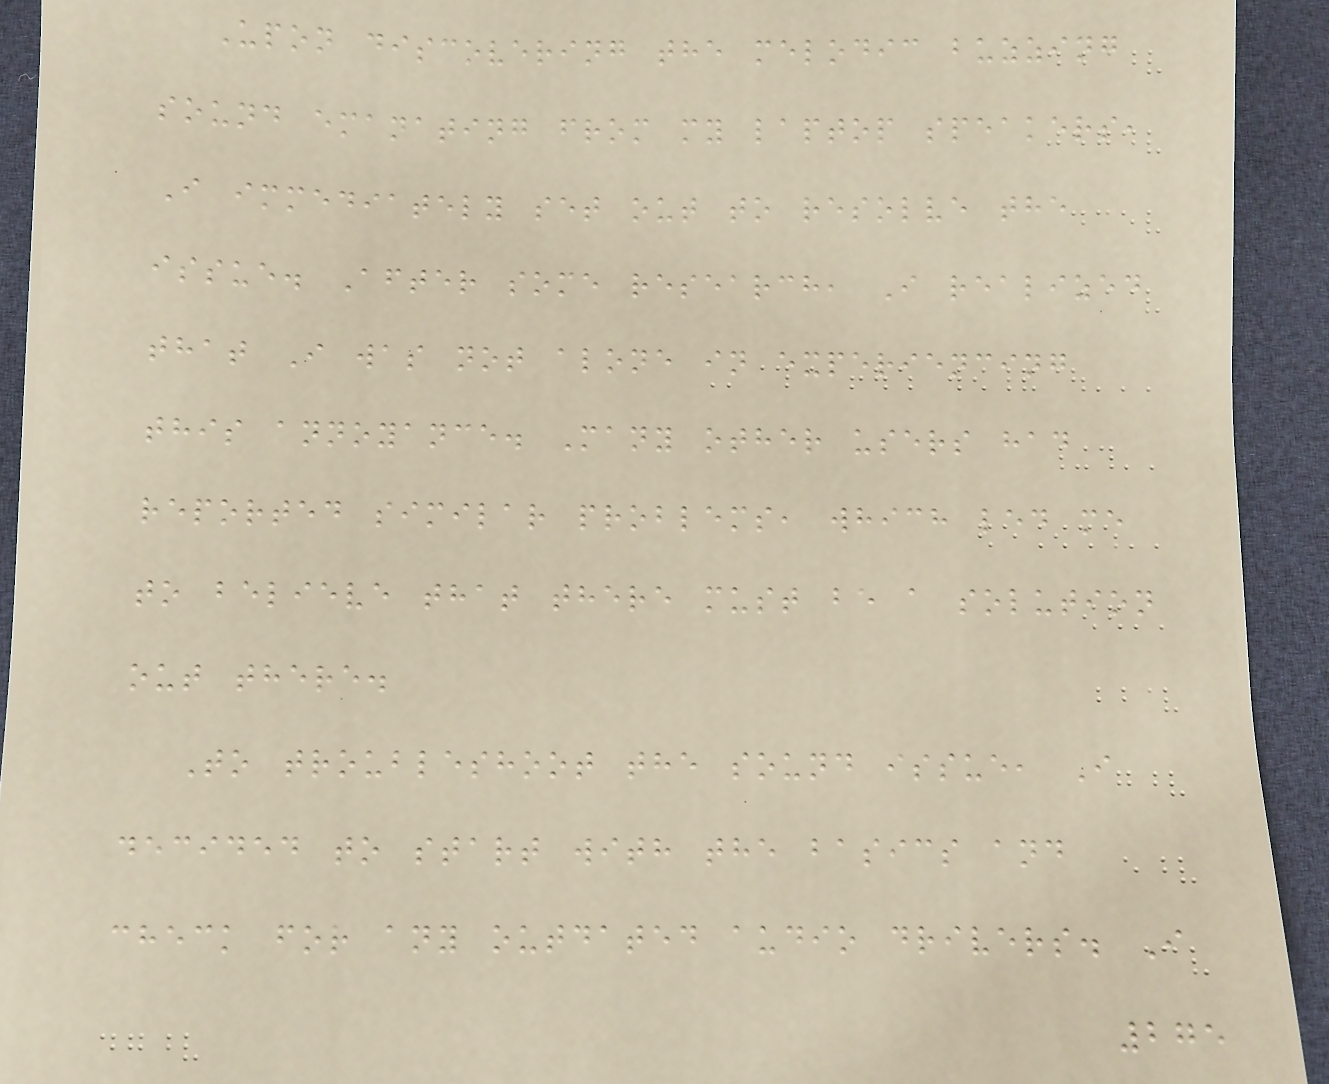Upon discovering the melodic buzzing
sound emanating from my laptop speakers,
I immediately set out to resolve the
issue. After some research, I realized
that I was not alone in experiencing
this annoyance. Many other users had
reported similar problems, which led me
to believe that there must be a solution
out there.
To troubleshoot the sound issue, I
decided to start with the basics and
check for any outdated audio drivers. I
275
